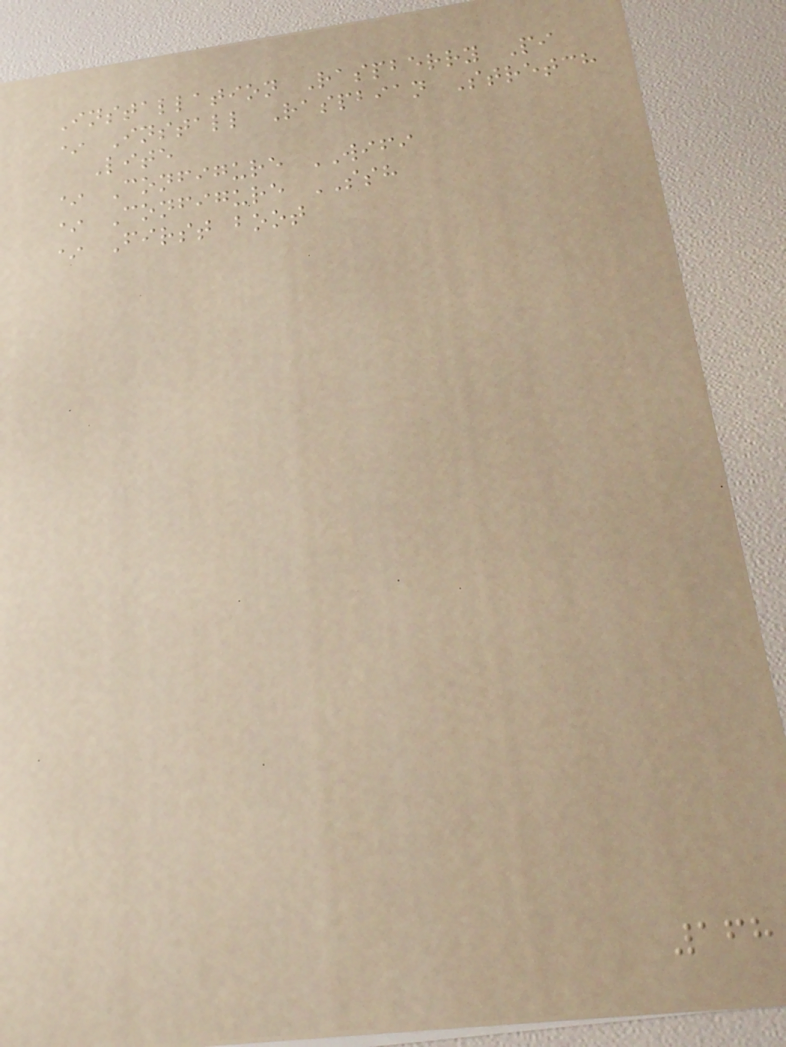Installation Raspberry Pi
* Install Raspbian Stretch
Lite
* Configure WIFI
* Configure SSH
* First boot
168
